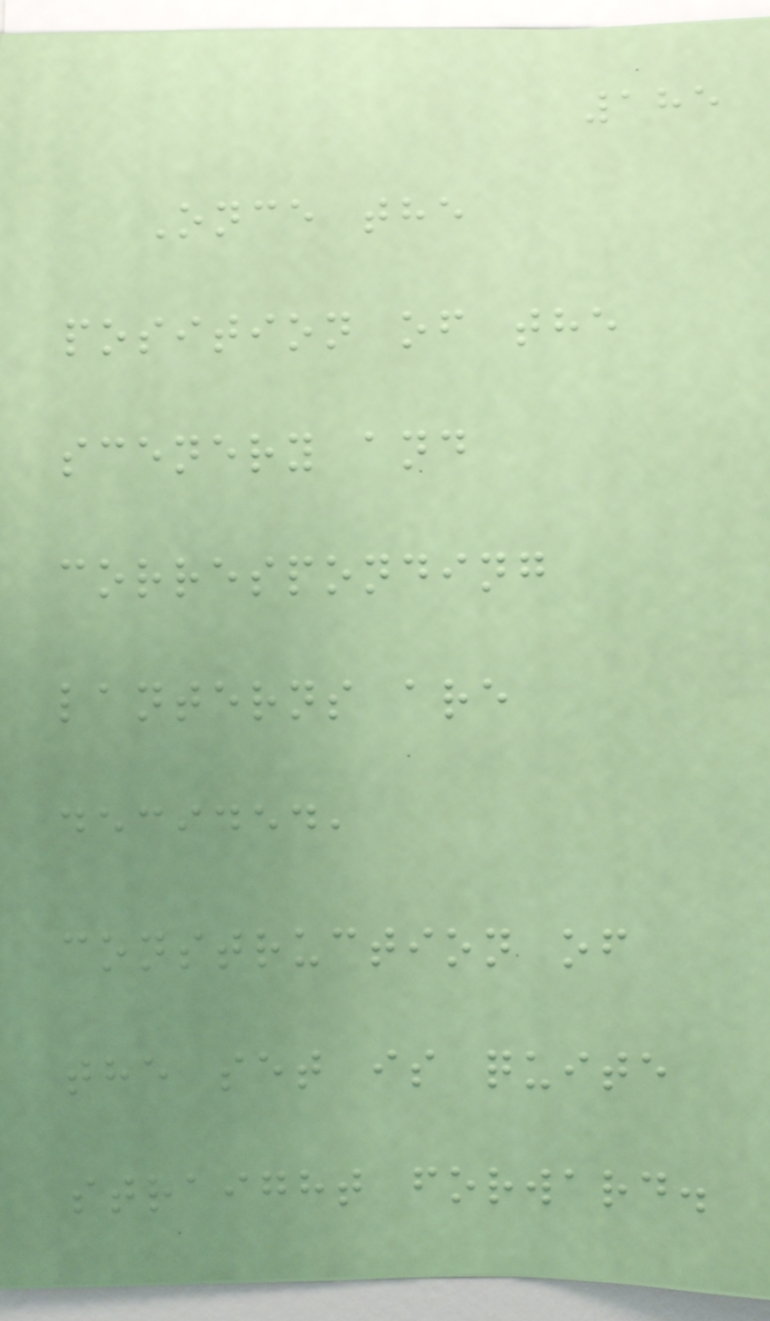185
Once the
position of the
scenery and
corresponding
lanterns are
decided,
construction of
the set is quite
straight forward.
